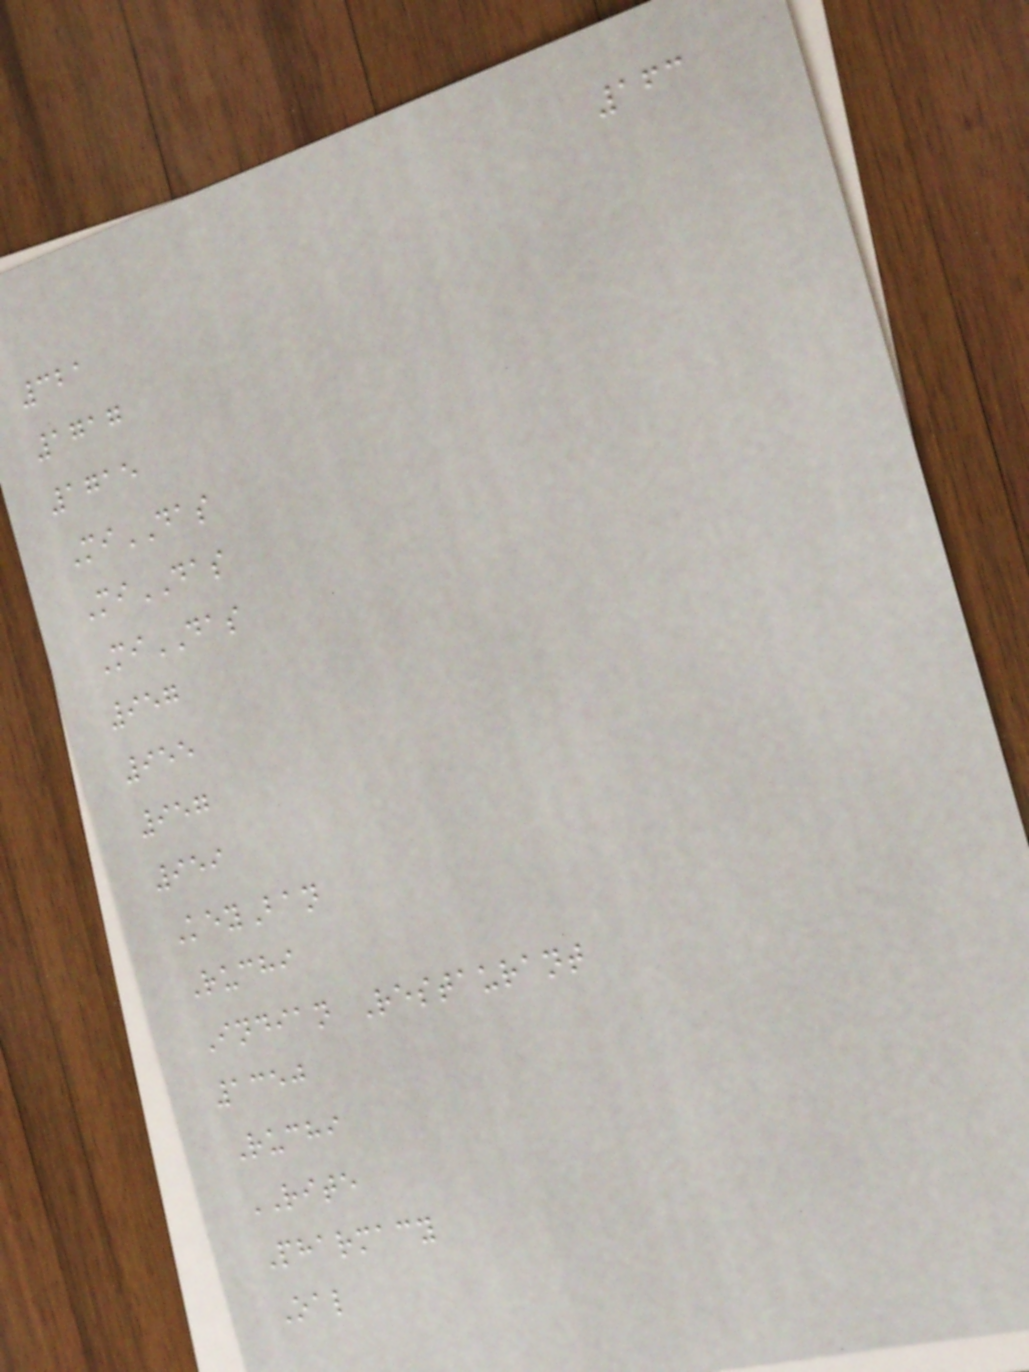163
321
1717
1715
MiDAS
MiDAS
MiDAS
957
955
957
959
KeyBan
Ruchi
Indian Restaurant
1350
Ruchi
RITE
Pharmacy
Oal
